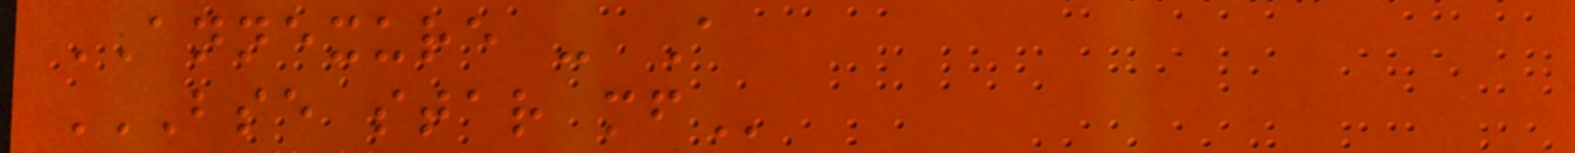ANNEXURE - A
BSE STAR MF
